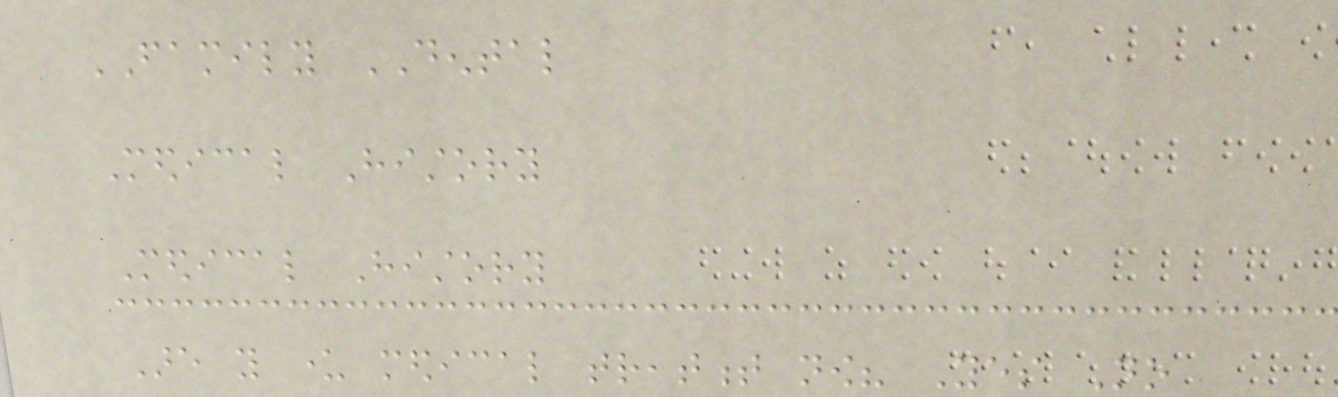FAMILY DENTAL
Medical History
Medical History
Are you under medical treatment now? Yes No
